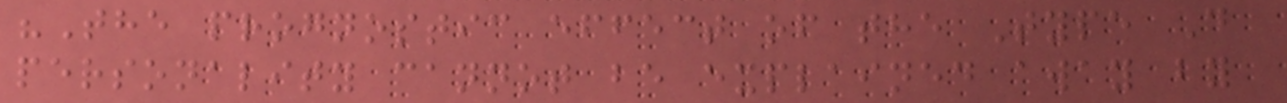"The prognostic effect of the Type D
personality cannot be explained away by
